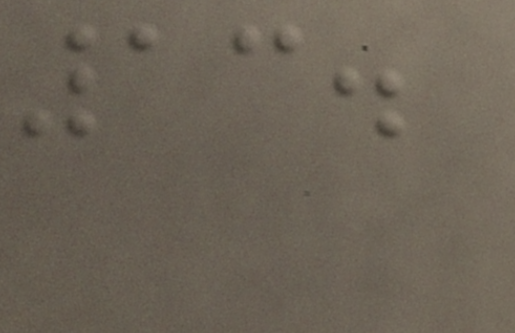13.
